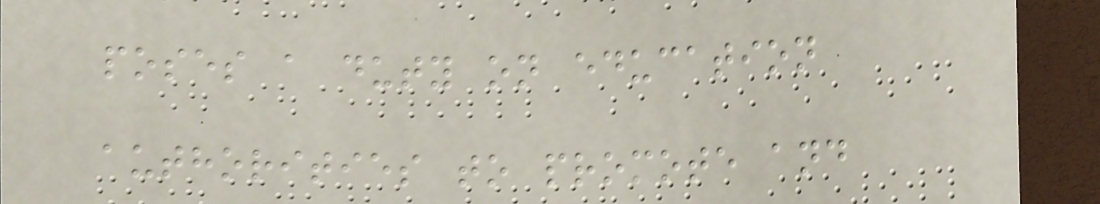poses a duty on education
authorities to promote and
